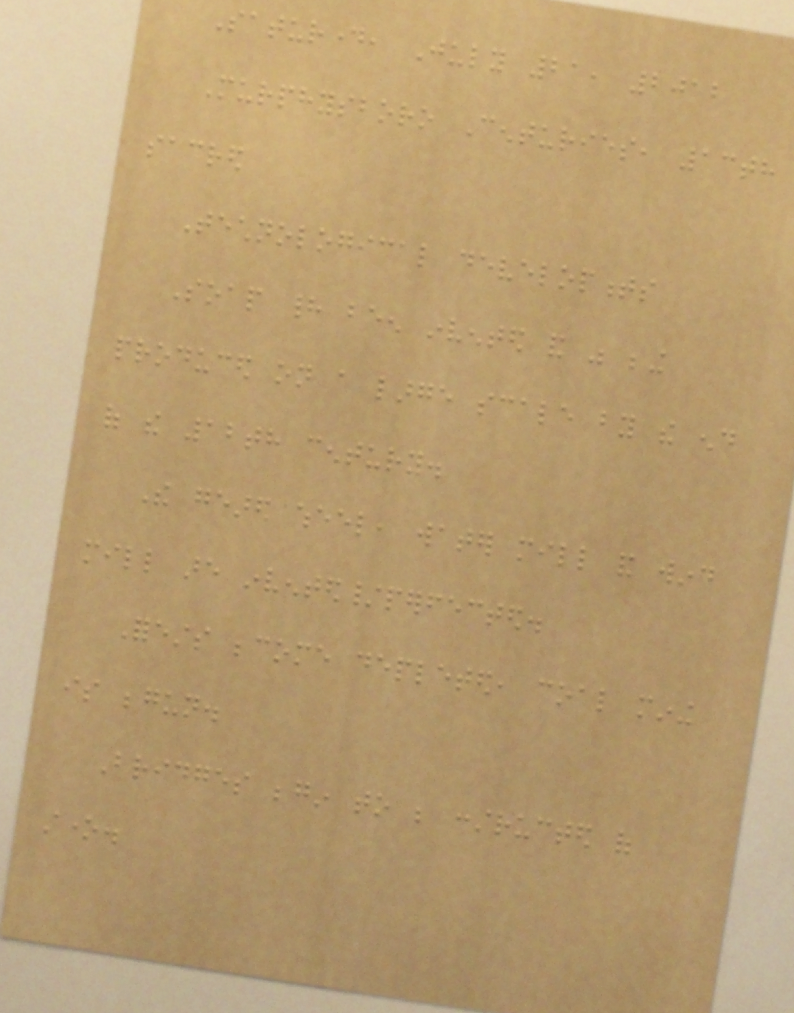Saturday, July 21, 2012
Murphysboro Centuries, 13th
sacred
Technological developments
Soap had been invented and was being
produced on a large scale by the end
of the 12th century.
The geared wheel, water mill and wind
mill are invented/perfected.
Forests become depleted, coal mining
is begun.
Bridges begin to be constructed of
stone.
